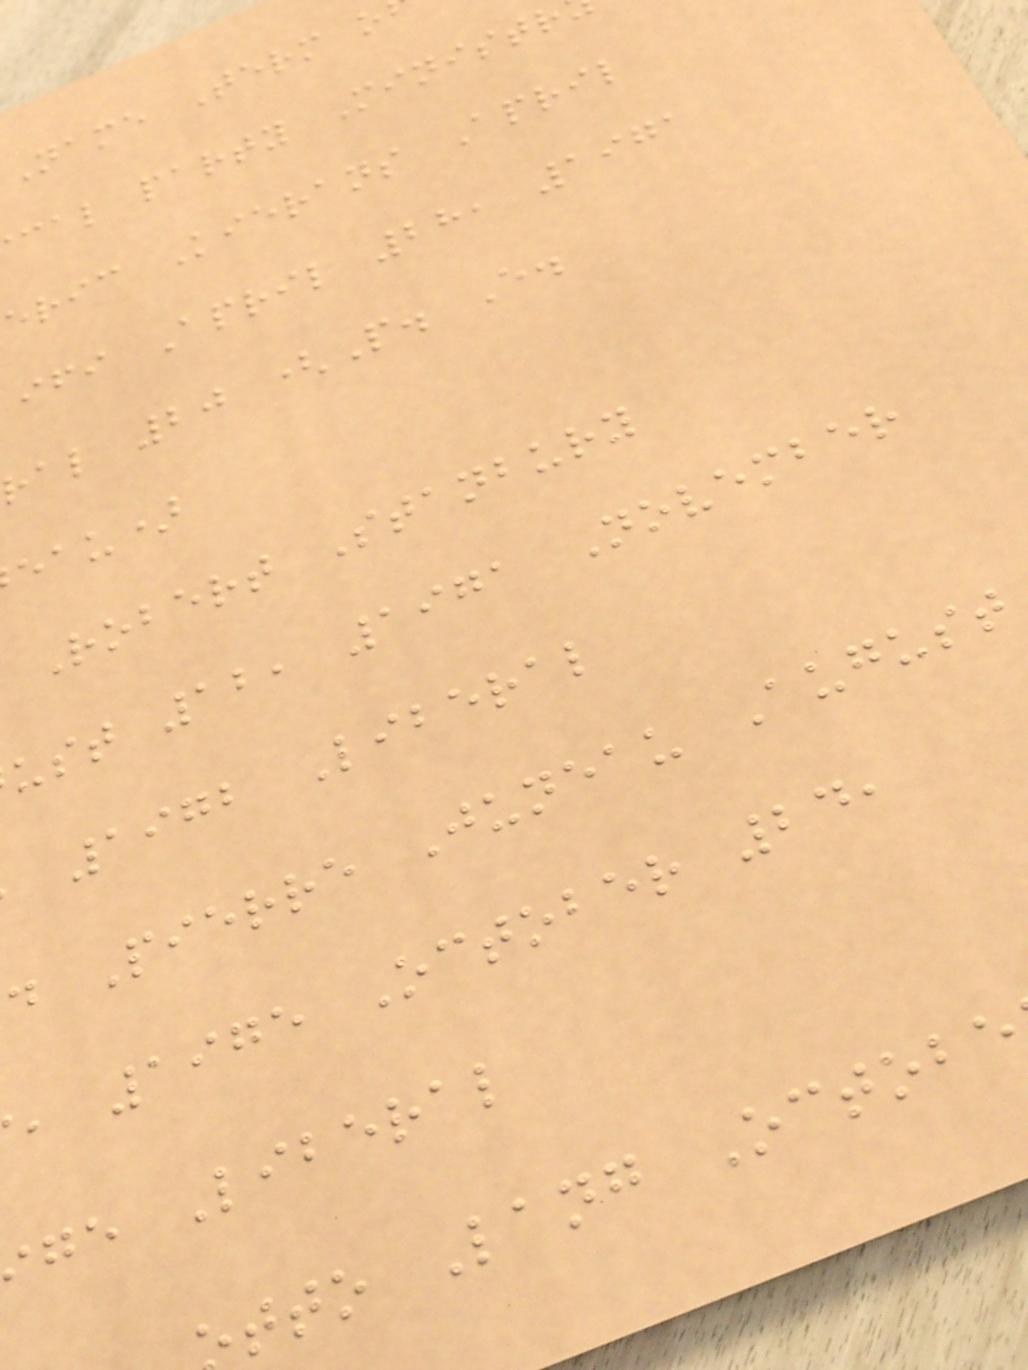Name Term o
cal party Ministr
eric Kierans April
ifi April 28, 1971
ral 20 (P. E.
eau)
Robert Stanbury
ust 12, 1971 November
1972 Liberal
d Pierre Juneau August
, 1975 October 24,
ge Liberal
tto Lang Octobe
